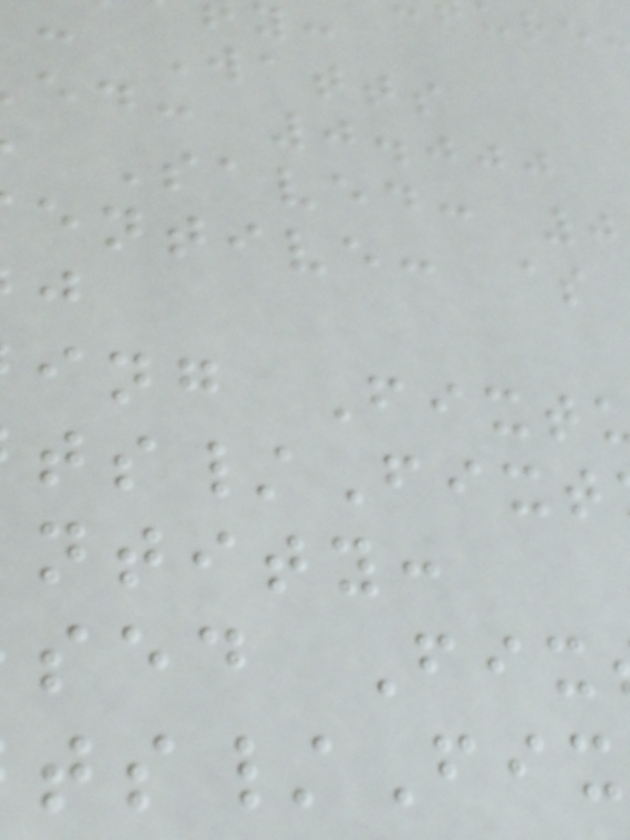: Watts
ed: 0.000
Saved: 0
entive: $
ing Fixt
ntity:
sed Fix
